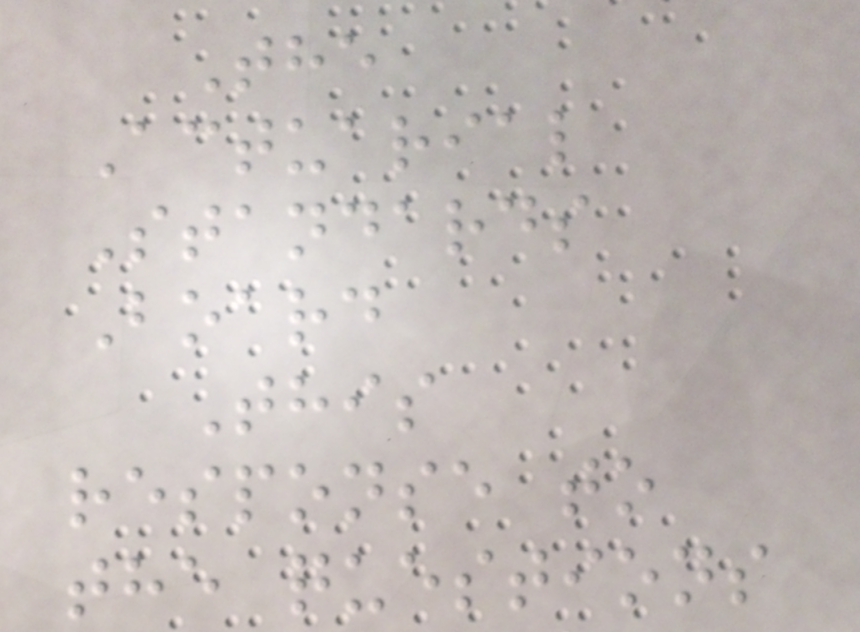The
Actuarial
Standards
Board
This
response to
the questions
